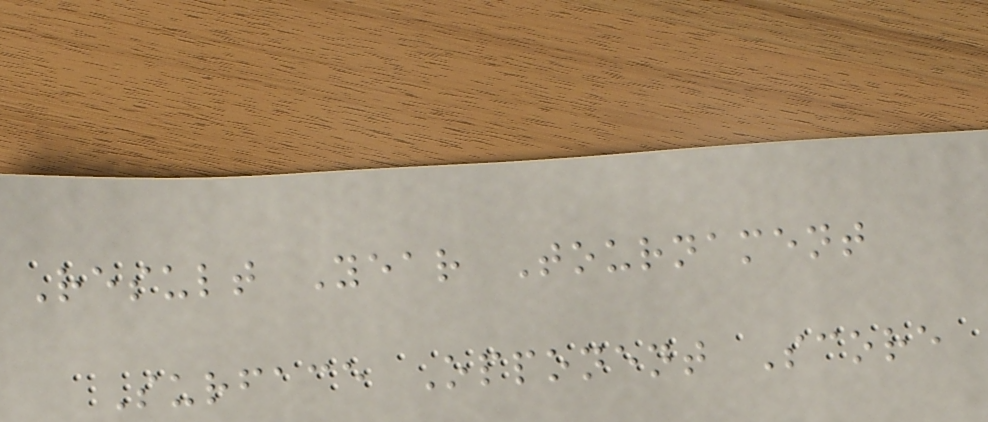Result Year Tournament
Surface Opponent Score
